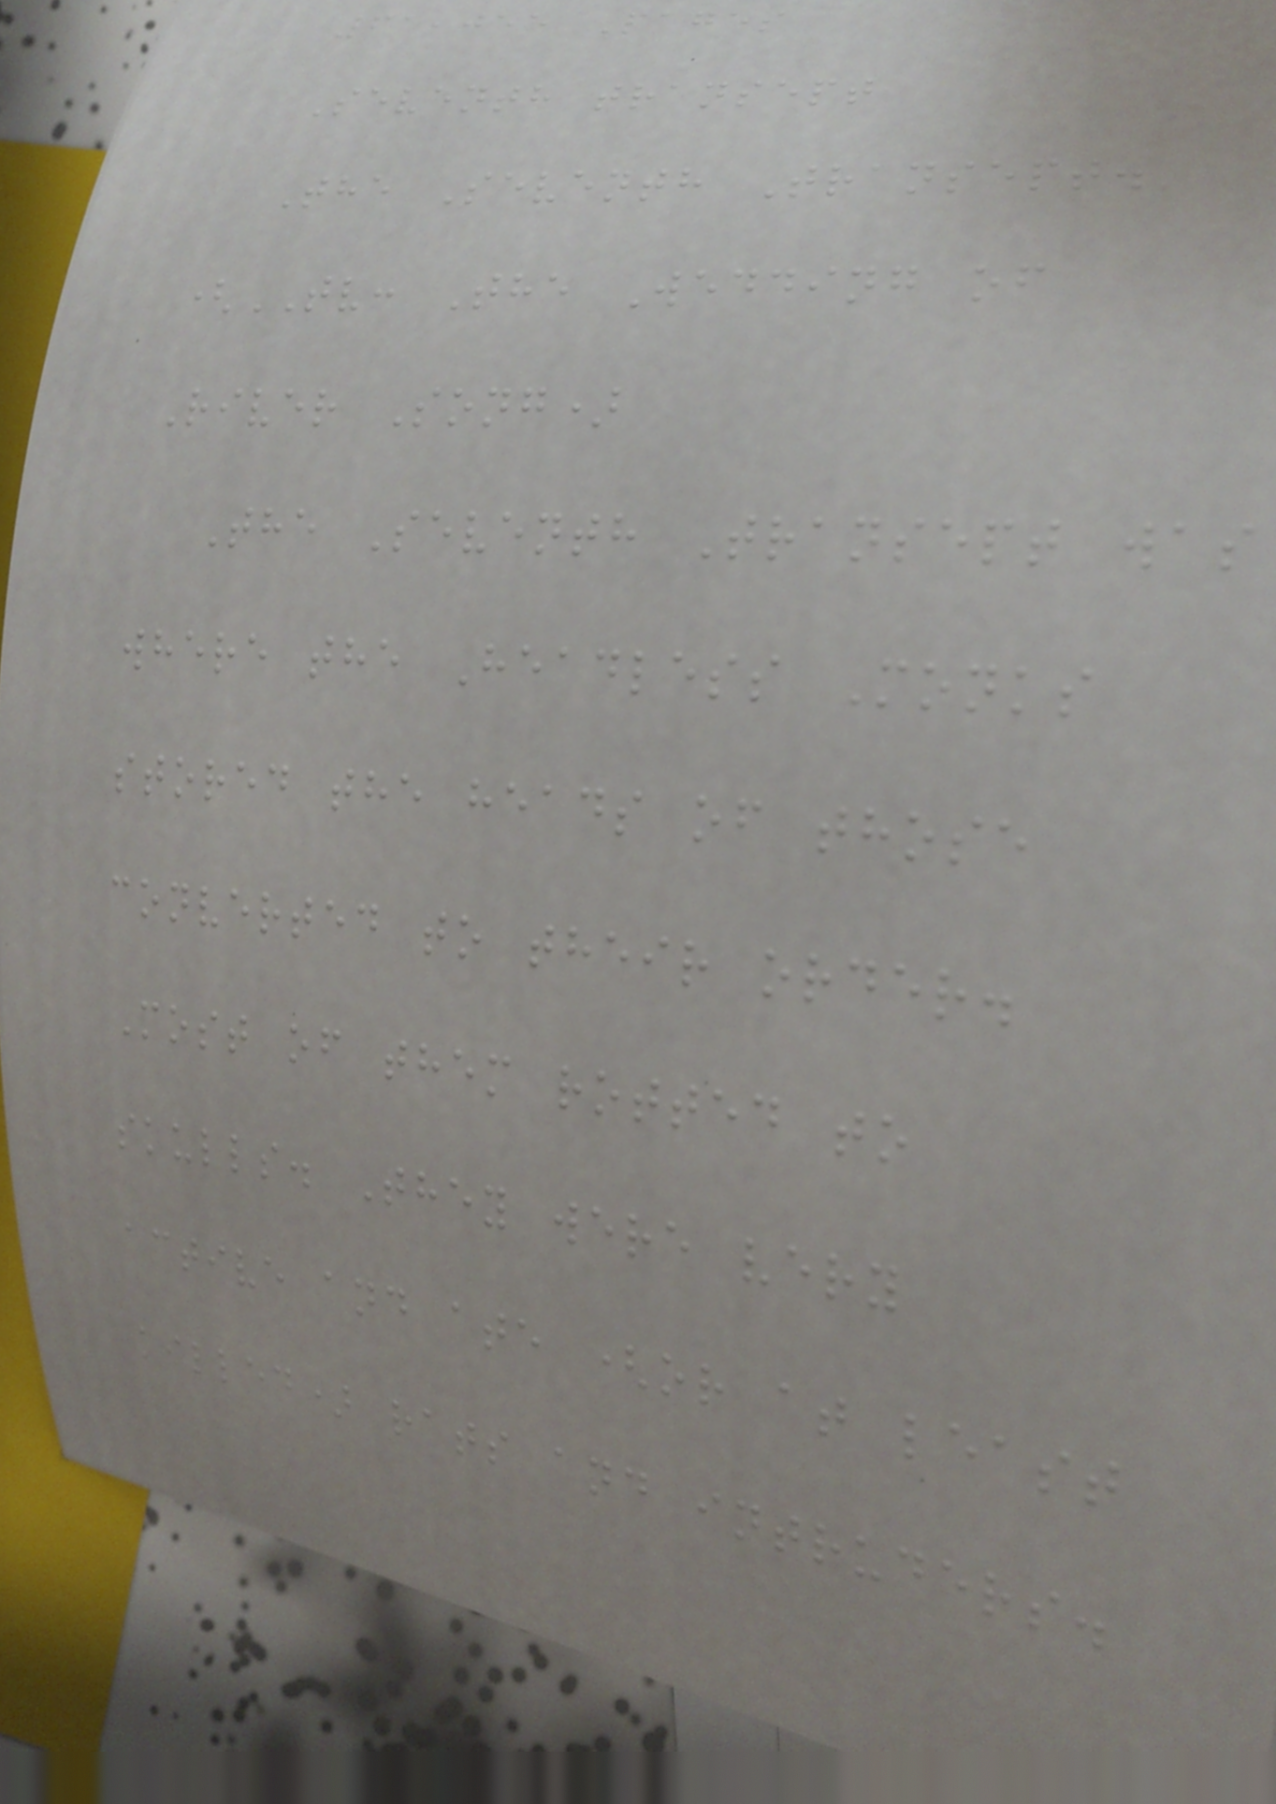61,055 Pages
Seventh transept
The Seventh Transept.
(TV: The Wedding of
River Song)
The Seventh Transept was
where the Headless Monks
stored the heads of those
converted to their order.
Most of them rotted to
skulls. They were very
active and ate (or at least
killed) rats and intruders.
